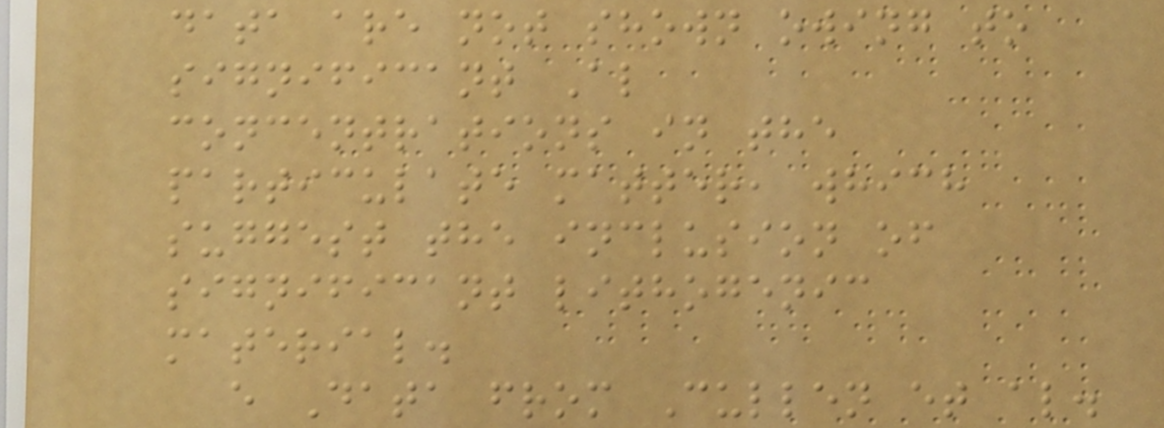data are not shown owing to
significant Al
concentrations in the
particulate matter, which
suggest the inclusion of
significant lithogenic
material.
e Data from Cullen et al.
